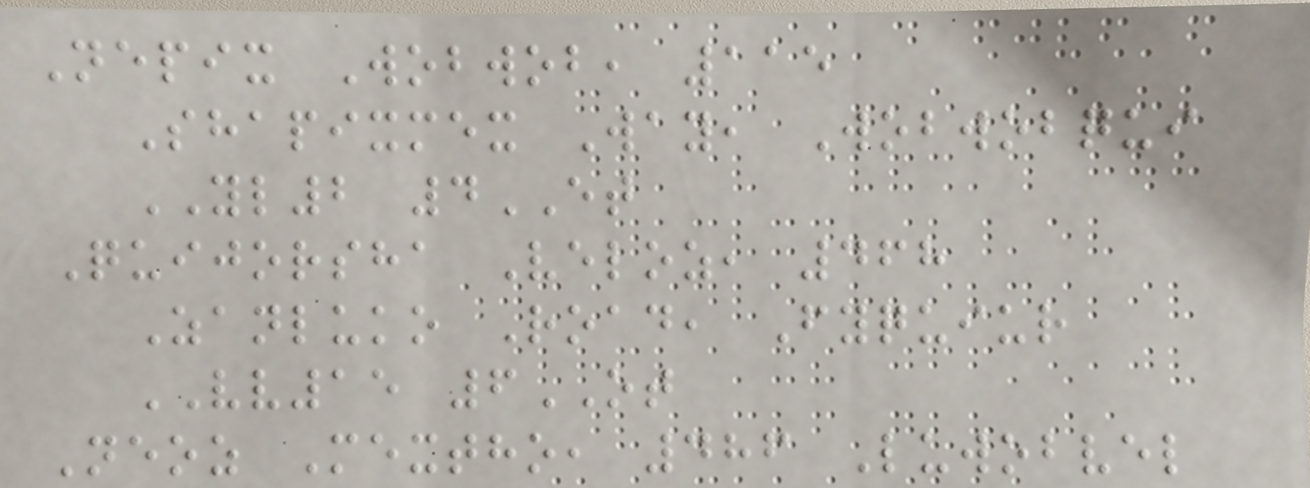Nepix Wobwob, 115
Shapixmex Way, Wobwobqui
YL2 4ET
Quijorsha Veloz, 468
Zanluko Road, Fyquiur
VV15 6OT
Neoz Mextho, 486 Luwobvel
